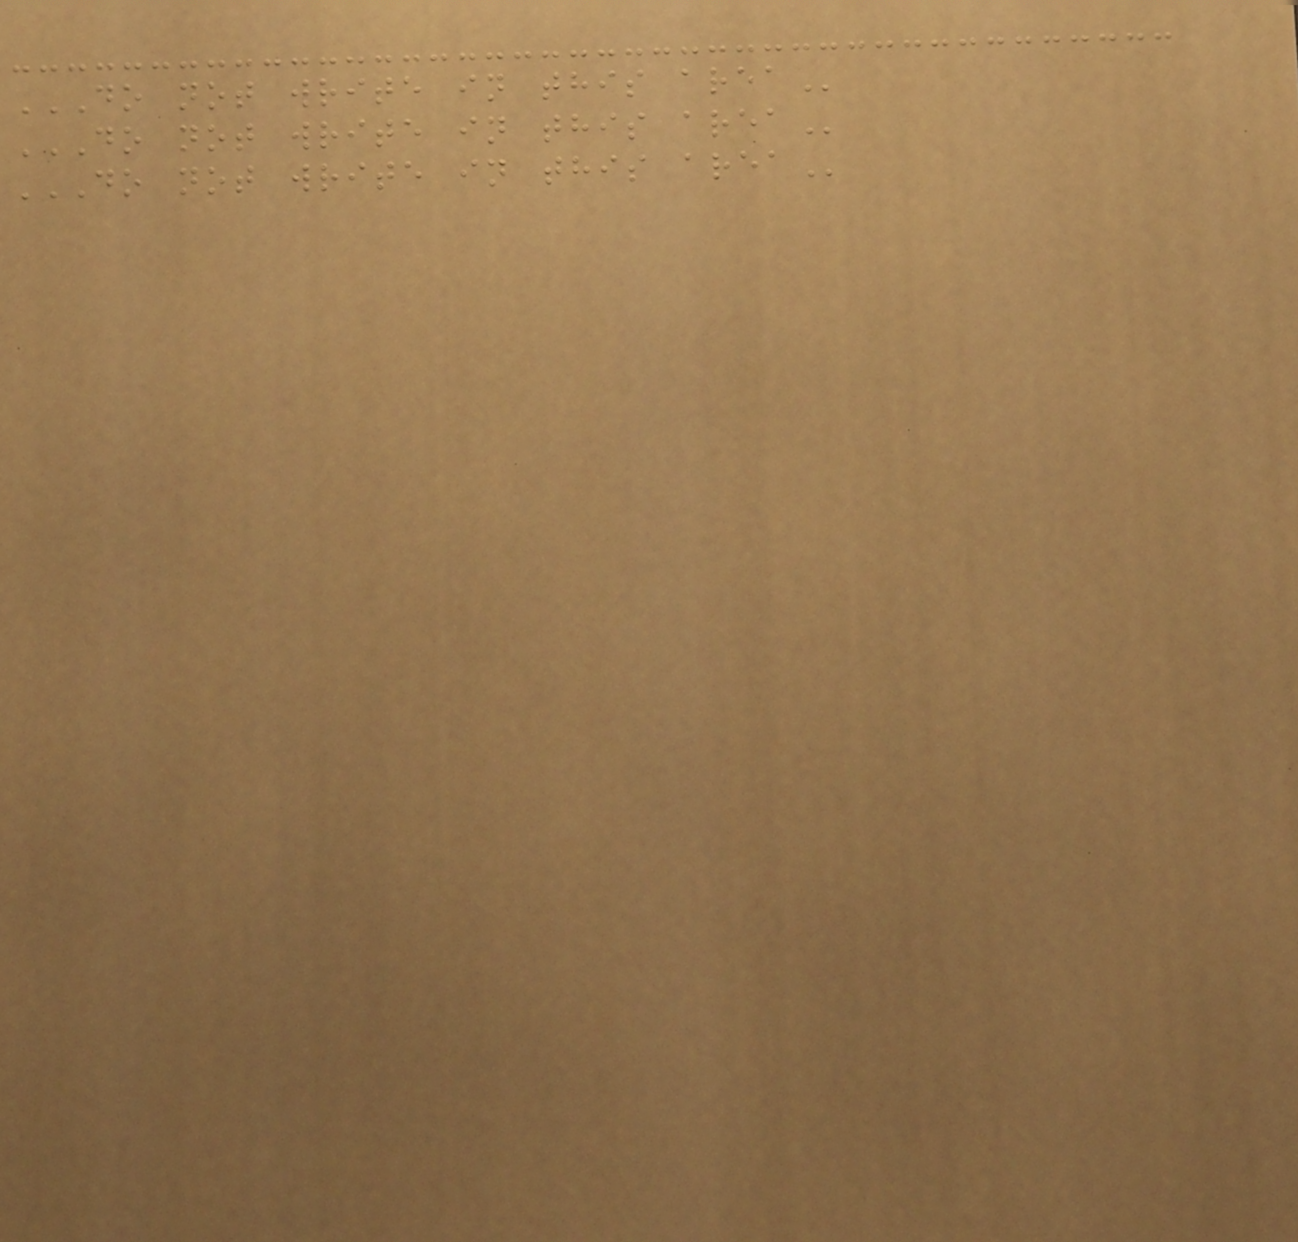DO NOT WRITE IN THIS AREA
DO NOT WRITE IN THIS AREA
DO NOT WRITE IN THIS AREA
